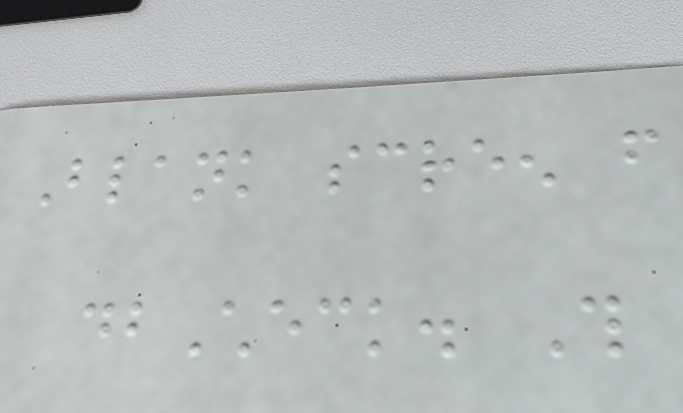Blank screen from
dbCheck. This
